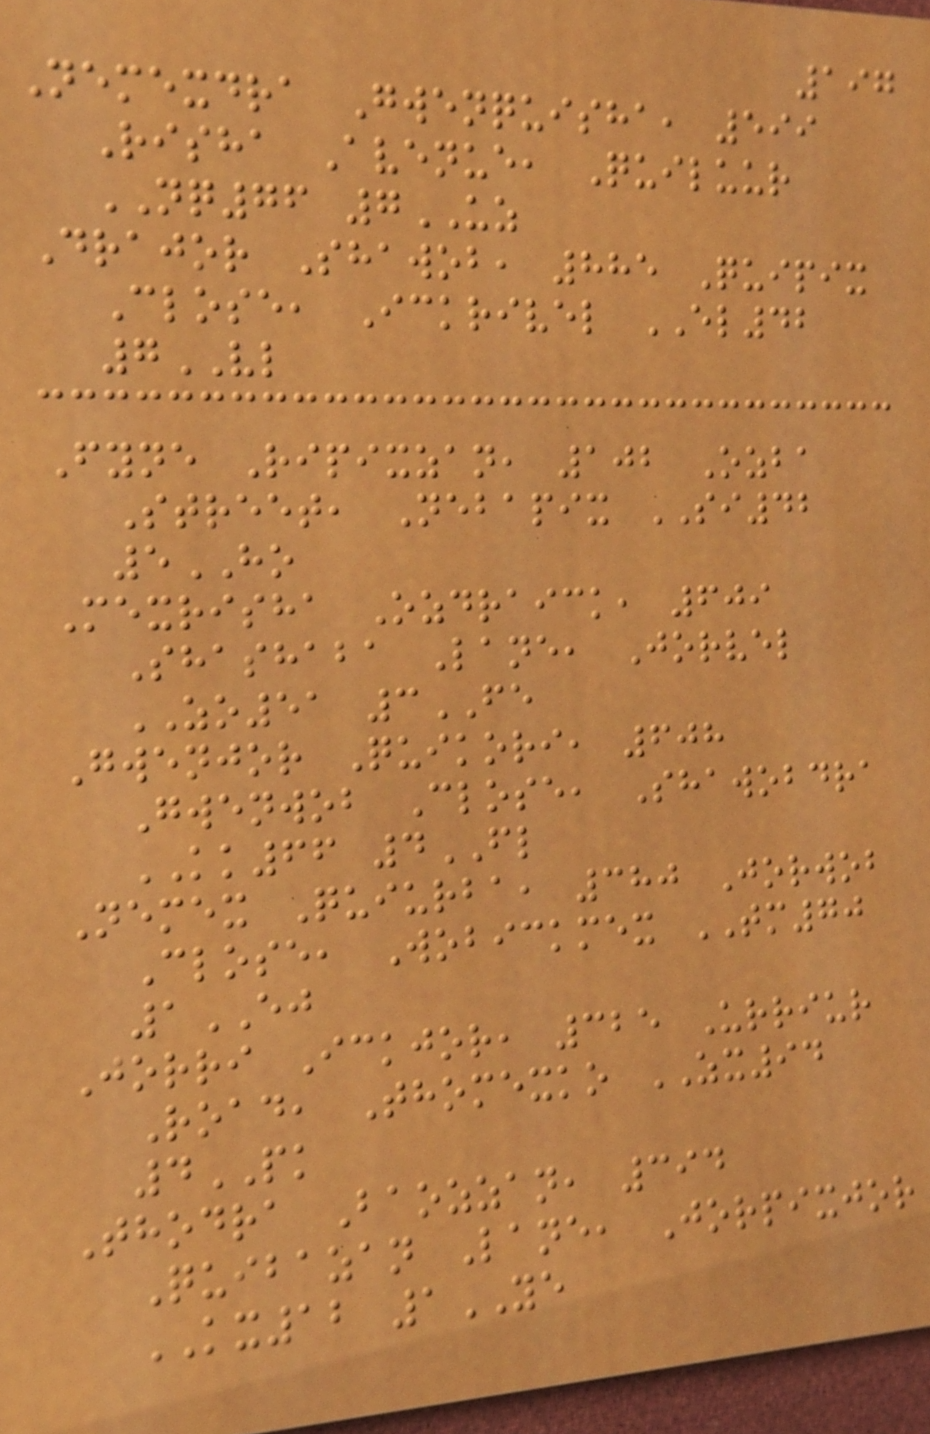197
Nemexdra Gwenquisha, 599
Risha Avenue, Quiluur
NQ76 7UZ
Drajor Shawob, 885 Quipix
Close, Ickrivel EL42
7VL
Fyne Ripixzan, 102 Ozba
Street, Nebapix SI42
5HO
Mexrisha Ozdraick, 609
Shashaba Lane, Jorvel
ZO51 3FE
Gwenjor Quikori, 608
Gwenwob Close, Shawobdra
KK66 4FL
Nemex Quiurba, 380 Jorwob
Close, Wobickmex TM70
1EJ
Jorri Ickjor, 325 Urriur
Road, Thomexko ZX94
4PK
Thodra Baozzan, 394
Quibazan Lane, Jorpixjor
KX12 1YE
